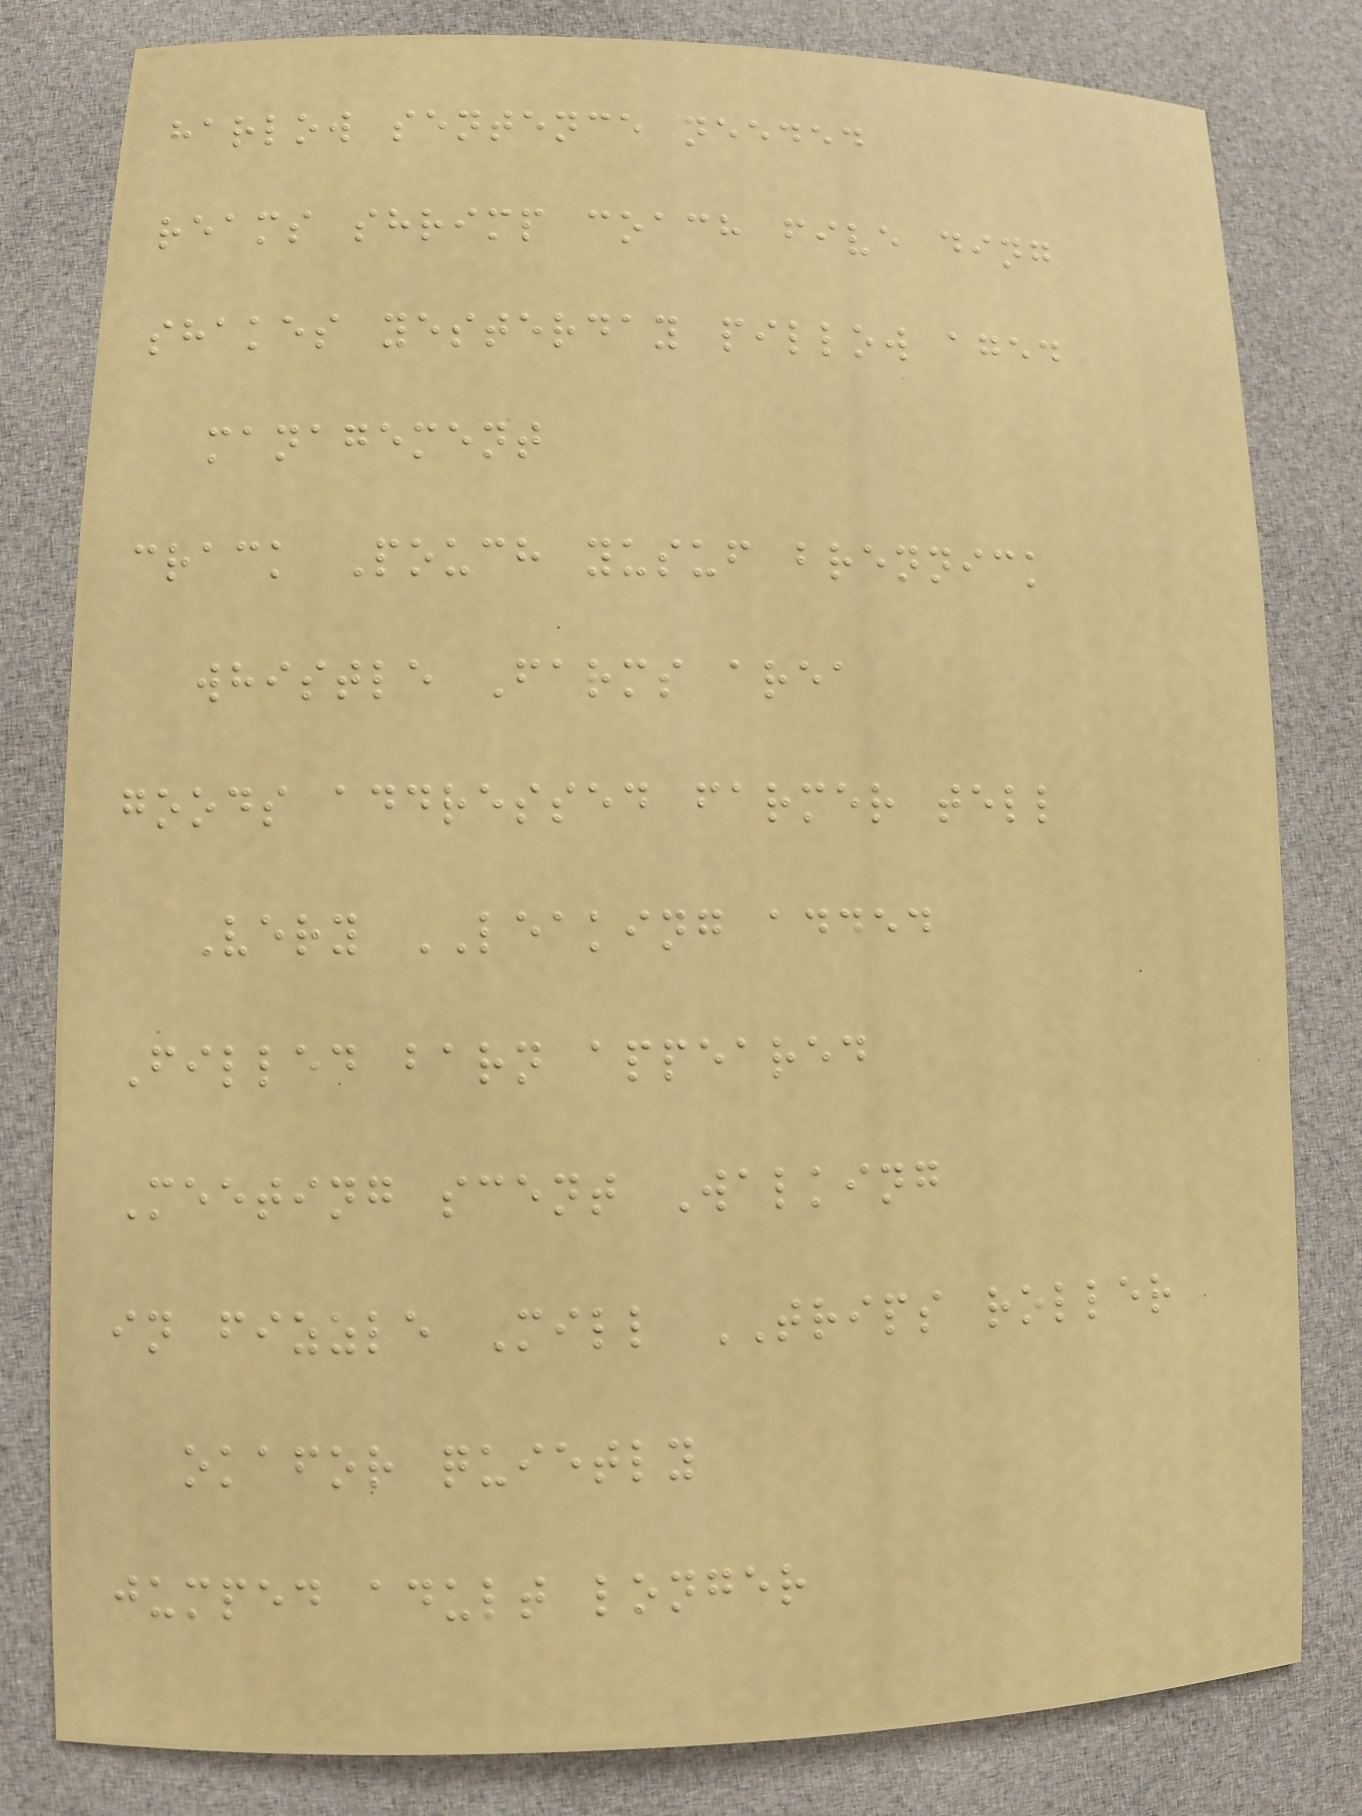harlow sentence needed
reams shrimp coach five ding
shakes yesterday pillow aged
management
crack Pouch yusuf brennick
whistle Farms area
goods addressed farmer tell
Very LEAKING added
Filled barn appeared
Meeting scent Walking
in fizzle Mill TRIPS roller
okafor quietly
jumped adult longer
